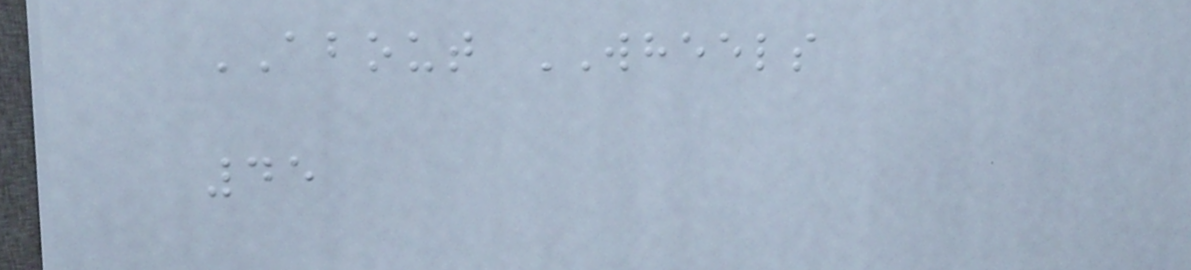ABOUT WHEELS
45
